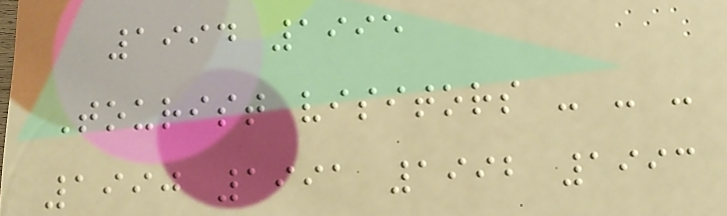1994 1995
Tourist visitors - - -
1990 1991 1992 1993
